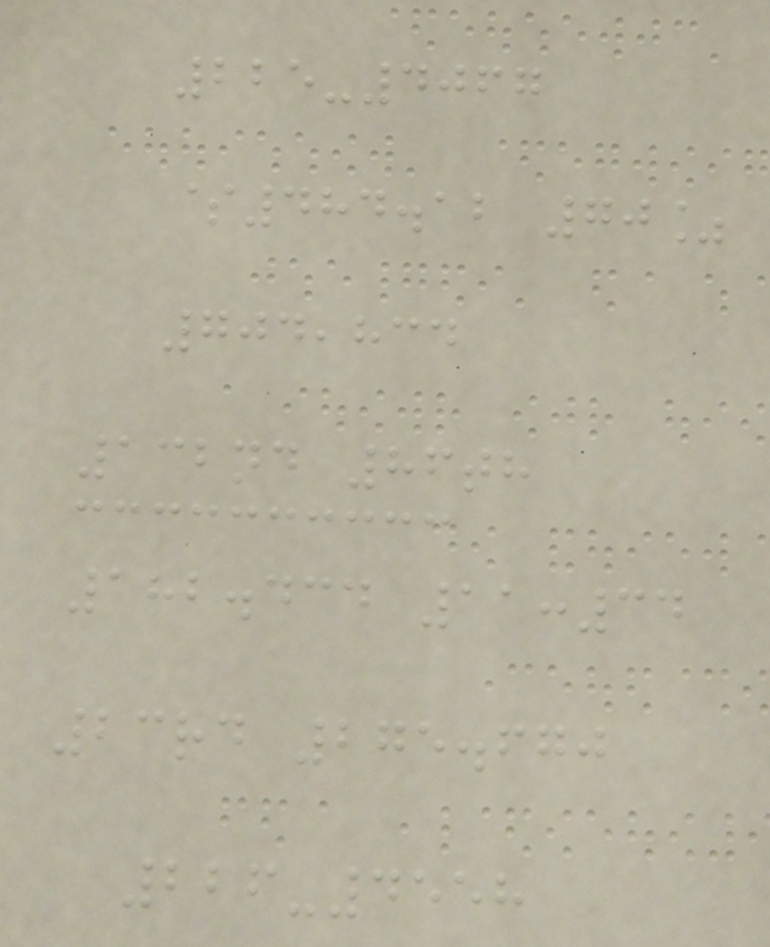225-4067
$484.12 70%
704,834
132nd 86th
182.434 11:34
23rd 275.670
226-4558
